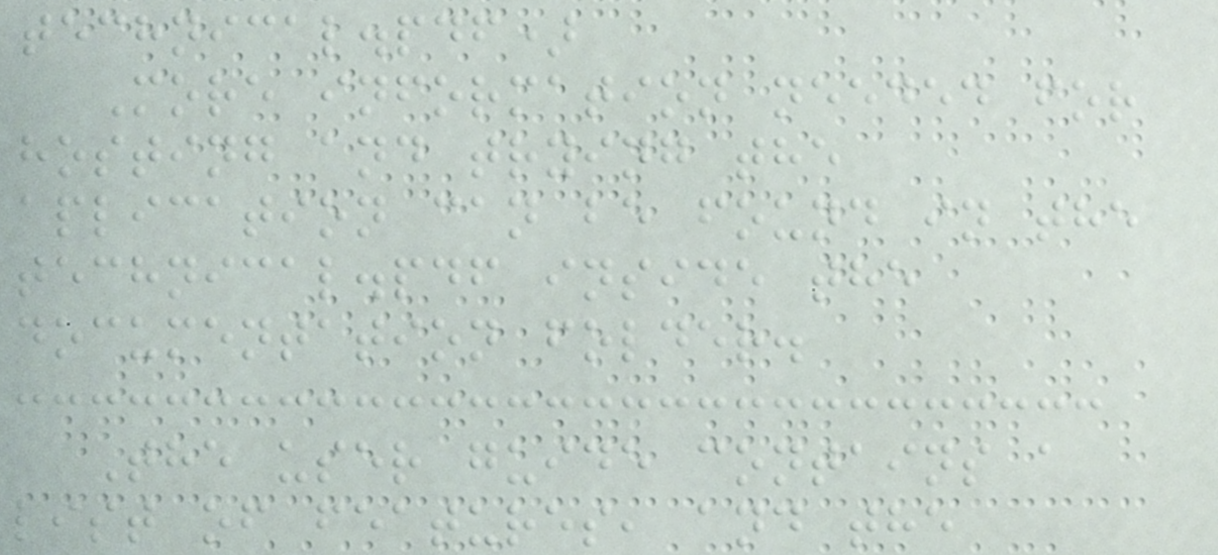technical.pdf)
More information needed for
hosting and trying the
aplication can be found in the
technical.pdf inside the
documentation folder.
The user guide contains a
list of features, and the
